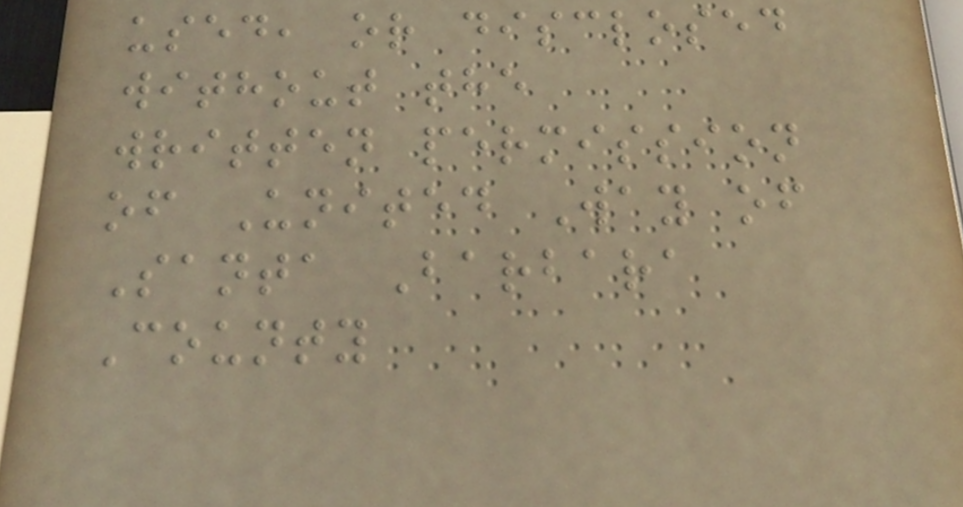used, or disclosed
without the
written permission
of United Way of
Santa Barbara
County
